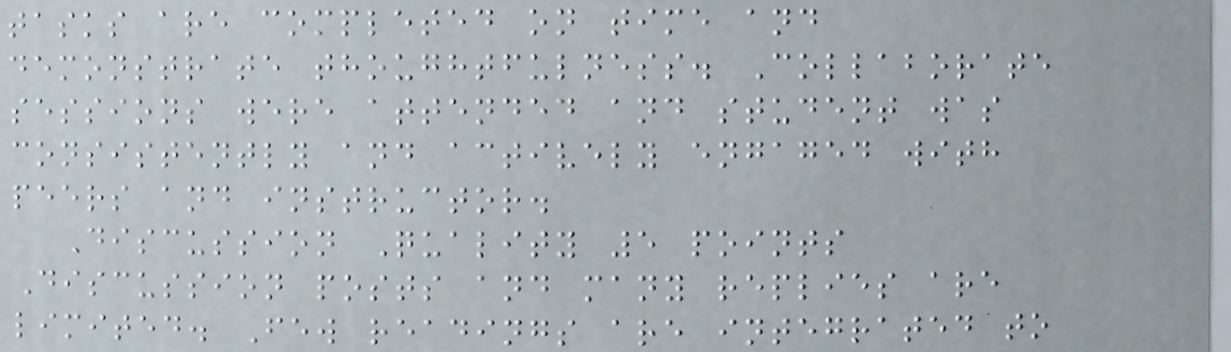tasks are completed on time and
demonstrate thoughtfulness. Collaborate
sessions were attended and student was
consistently and actively engaged with
peers and instructor.
Discussion Quality 5 points
Discussion posts and many replies are
limited. Few readings are integrated to
